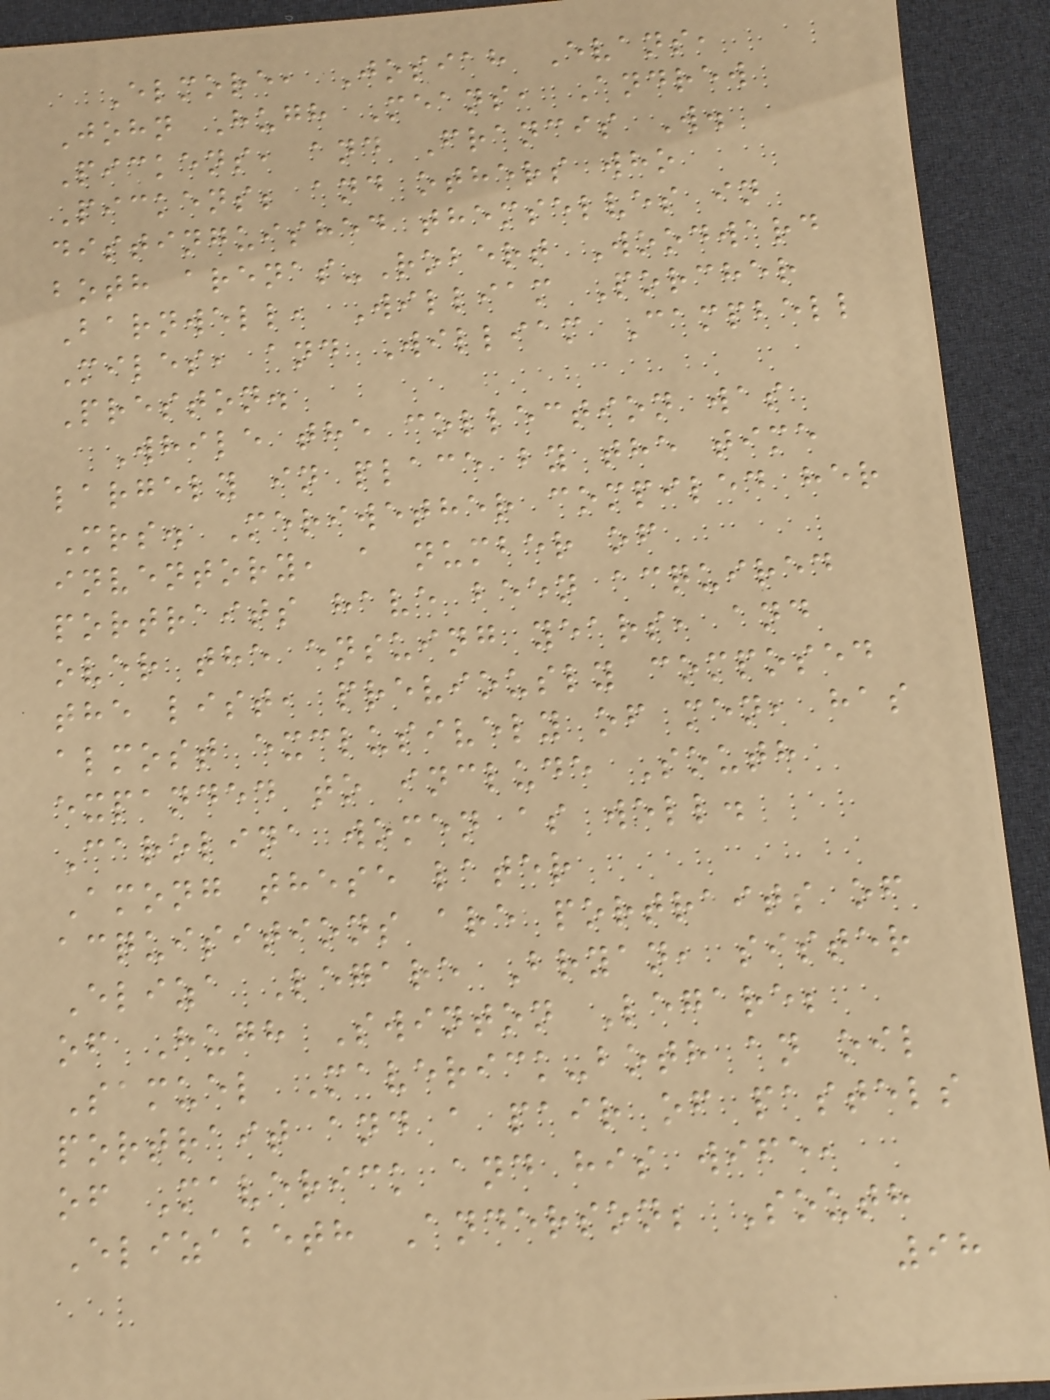Elmore, Josiah Evans,
John Hugh Means, Andrew
Pickens, and Francis W.
Pickens; and others who
distinguished themselves in
both arenas-Robert Woodward
Barnwell, William Porcher
Miles, and William Campbell
Preston.
While the collection was
largely in place by the time
Mrs. Meriwether compiled her
inventory, a number of
portraits have been acquired
over the ensuing years, and
the list, previously composed
almost exclusively of men, has
expanded to include South
Carolina women as well.
Among these later
acquisitions are portraits of
Eliza Legare Bryan, sister
of Hugh Swinton Legare;
Samuel Maverick-both an oil
portrait and a pair of pastels
of Maverick and his wife,
Elizabeth Anderson; South
98
